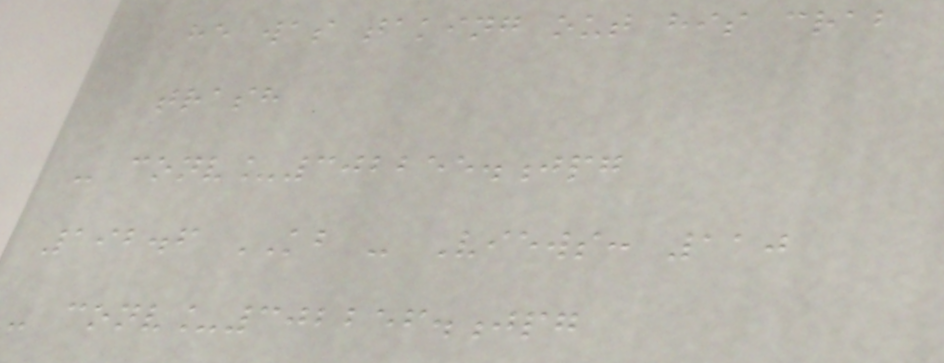he was taking out his crab
trash
- conv_302255.jpg
192.6 KB - Views: 110
- conv_302256.jpg
